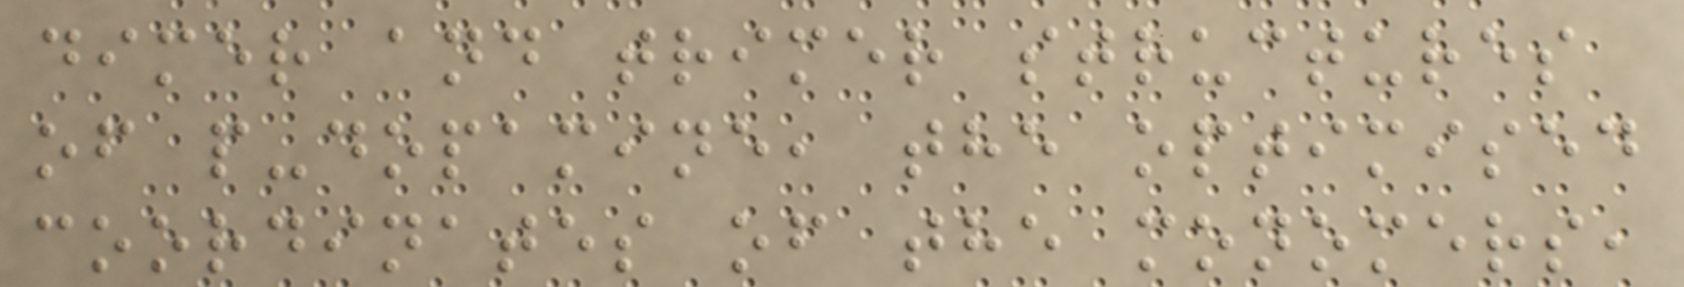dimer and trimer structures
of p-dopamine, the optimised
coordinates of the monomers,
